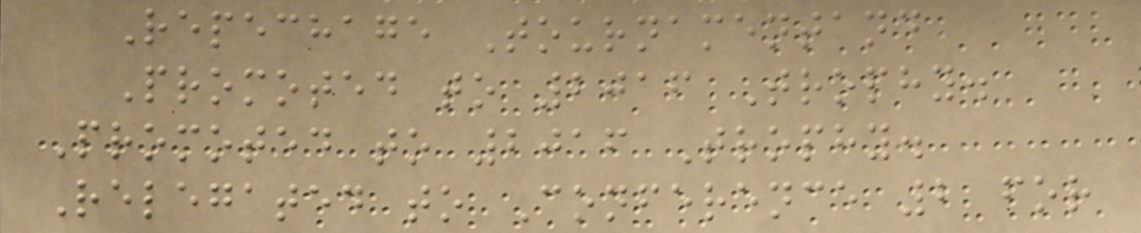Repechage Tournamentand
Promoted to 2016 Trophy.
Promoted to 2016 Trophy.
Relegated to Conference 2 for
